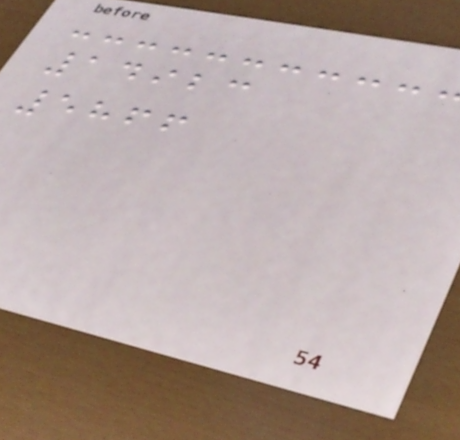14923
5866
